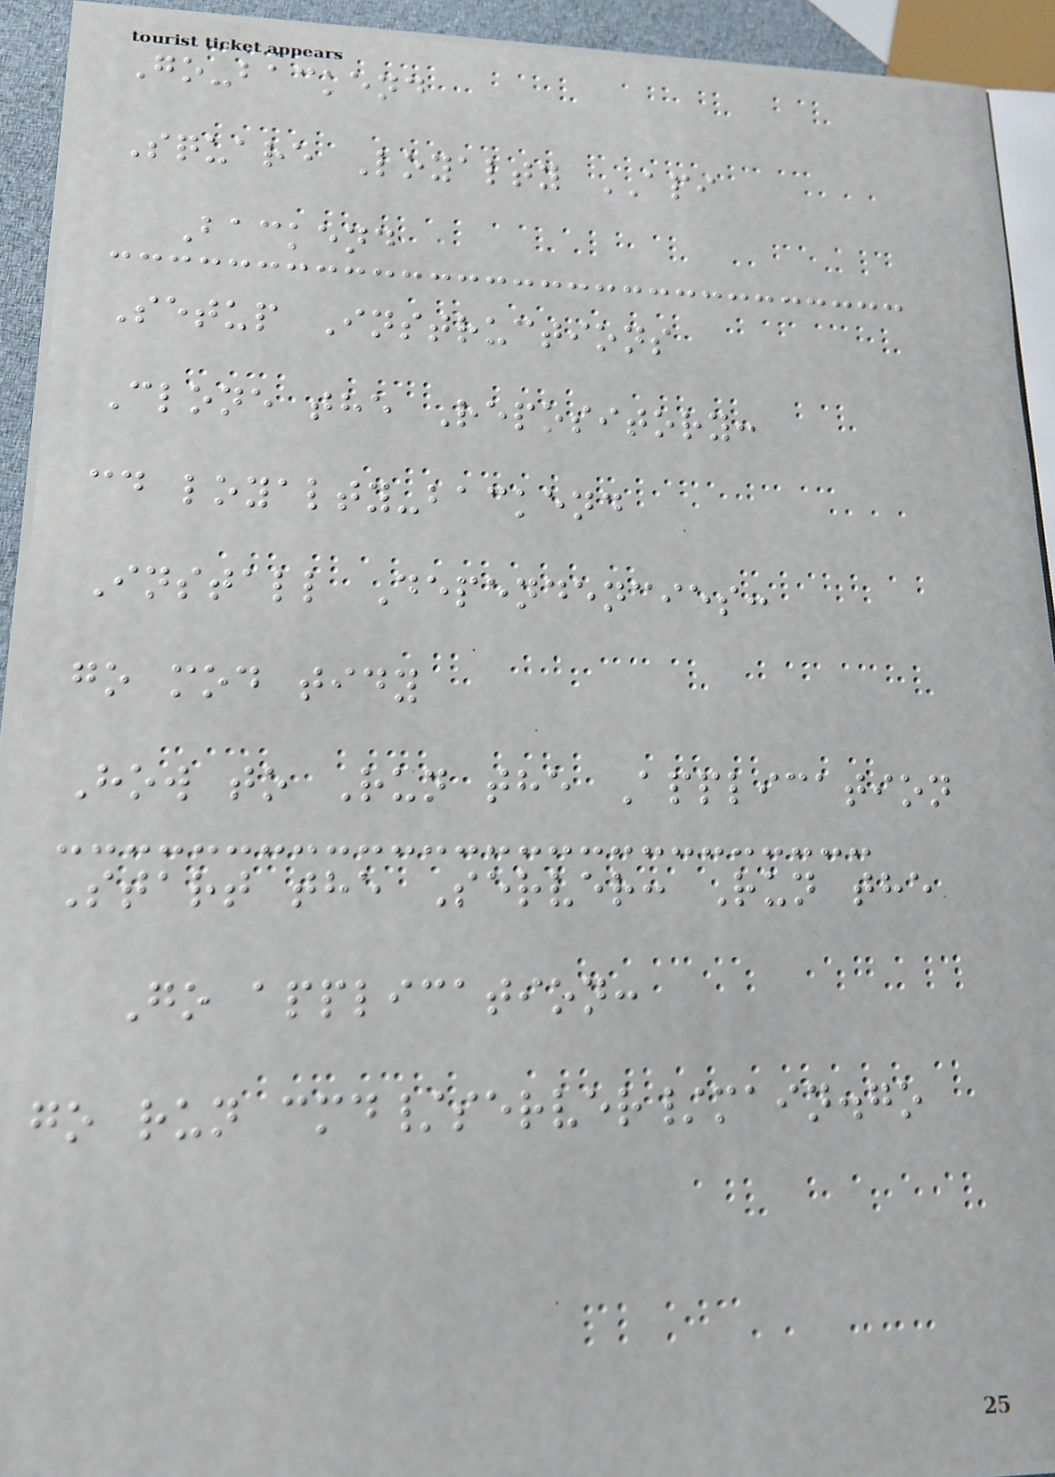Go-backend
Square Loyalty API
Backend
Setup Instructions
Clone the Repository:
cd loyalty-backend
Install Dependencies:
go mod tidy
How to Run the Application
Start the Server: Run the
Go application:
go run cmd/server/main.go
